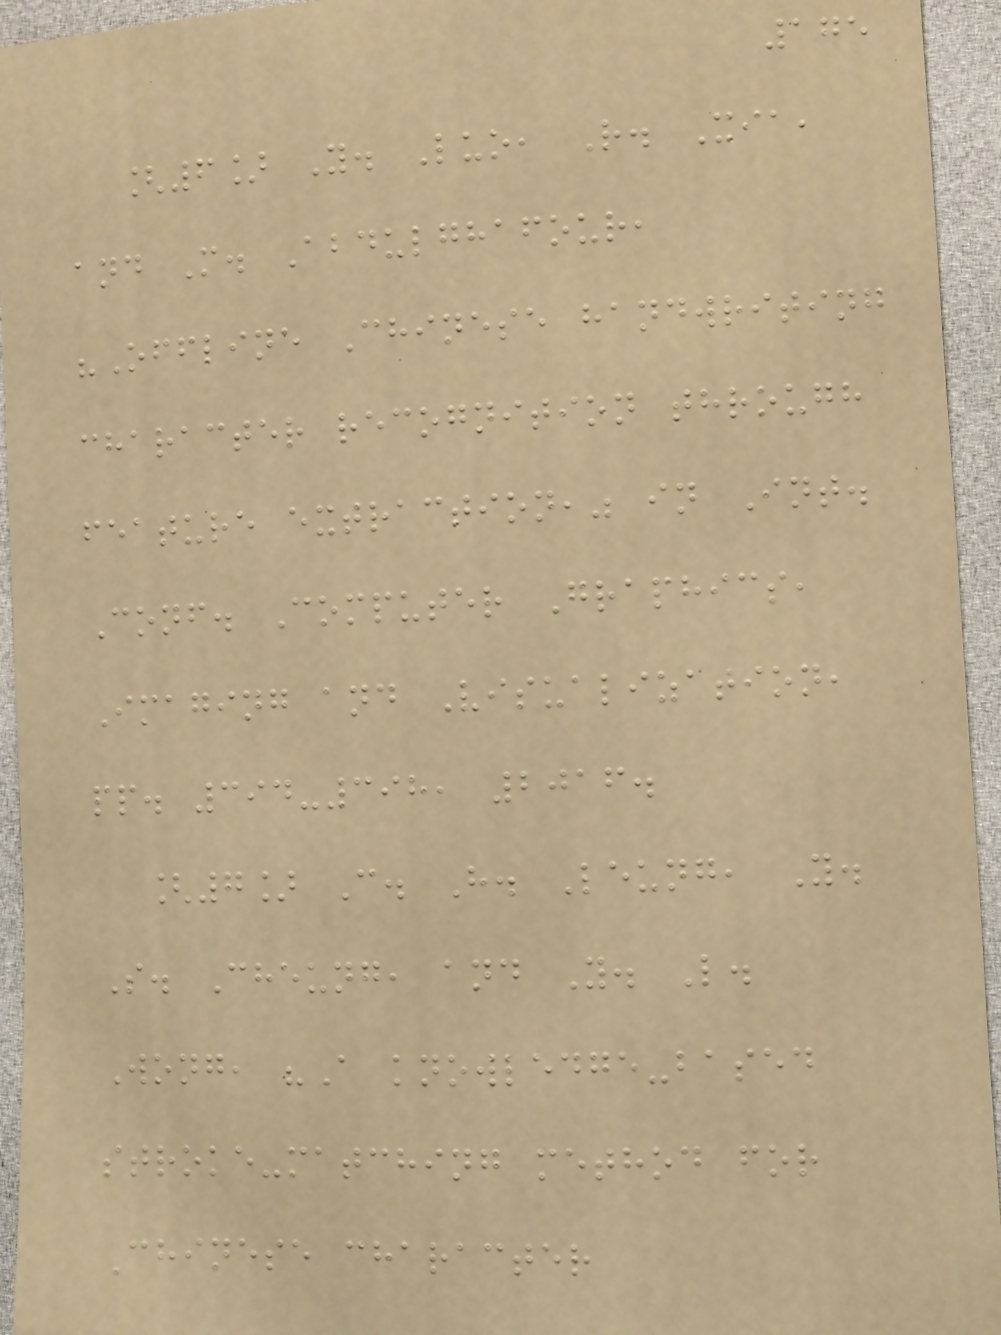175
[6] Y. Luo, R. Xia,
and M. Abdulghafour,
"Offline Chinese handwriting
character recognition through
feature extraction," in Int.
Conf. Computer Graphics,
Imaging and Visualization,
pp. 394-398, 2016.
[7] C. H. Leung, Y.
S. Cheung, and Y. L.
Wong, "A knowledge-based
stroke-matching method for
Chinese character
